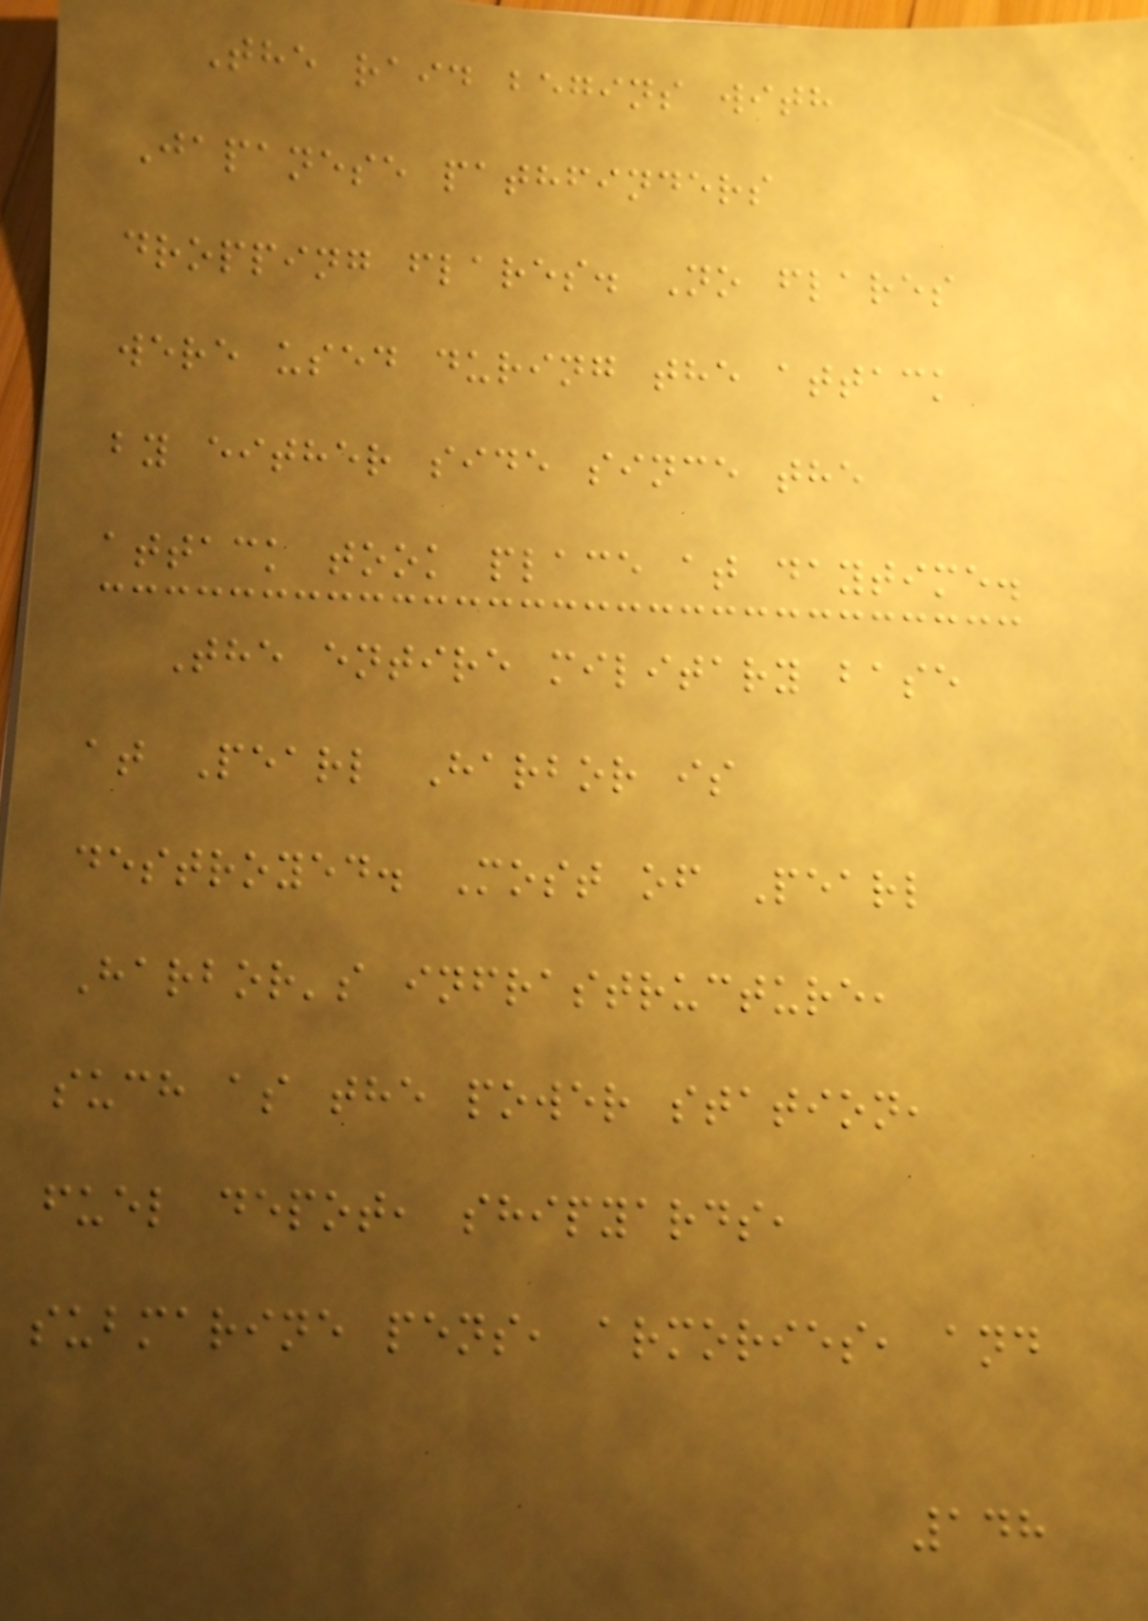The raid begins with
Japanese pathfinders
dropping flares. No flares
were used during the attack
by either side since the
attack took place at daytime.
The entire military base
at Pearl Harbor is
destroyed. Most of Pearl
Harbor's infrastructure,
such as the power station,
fuel depot, shipyards,
submarine pens, armories, and
148
